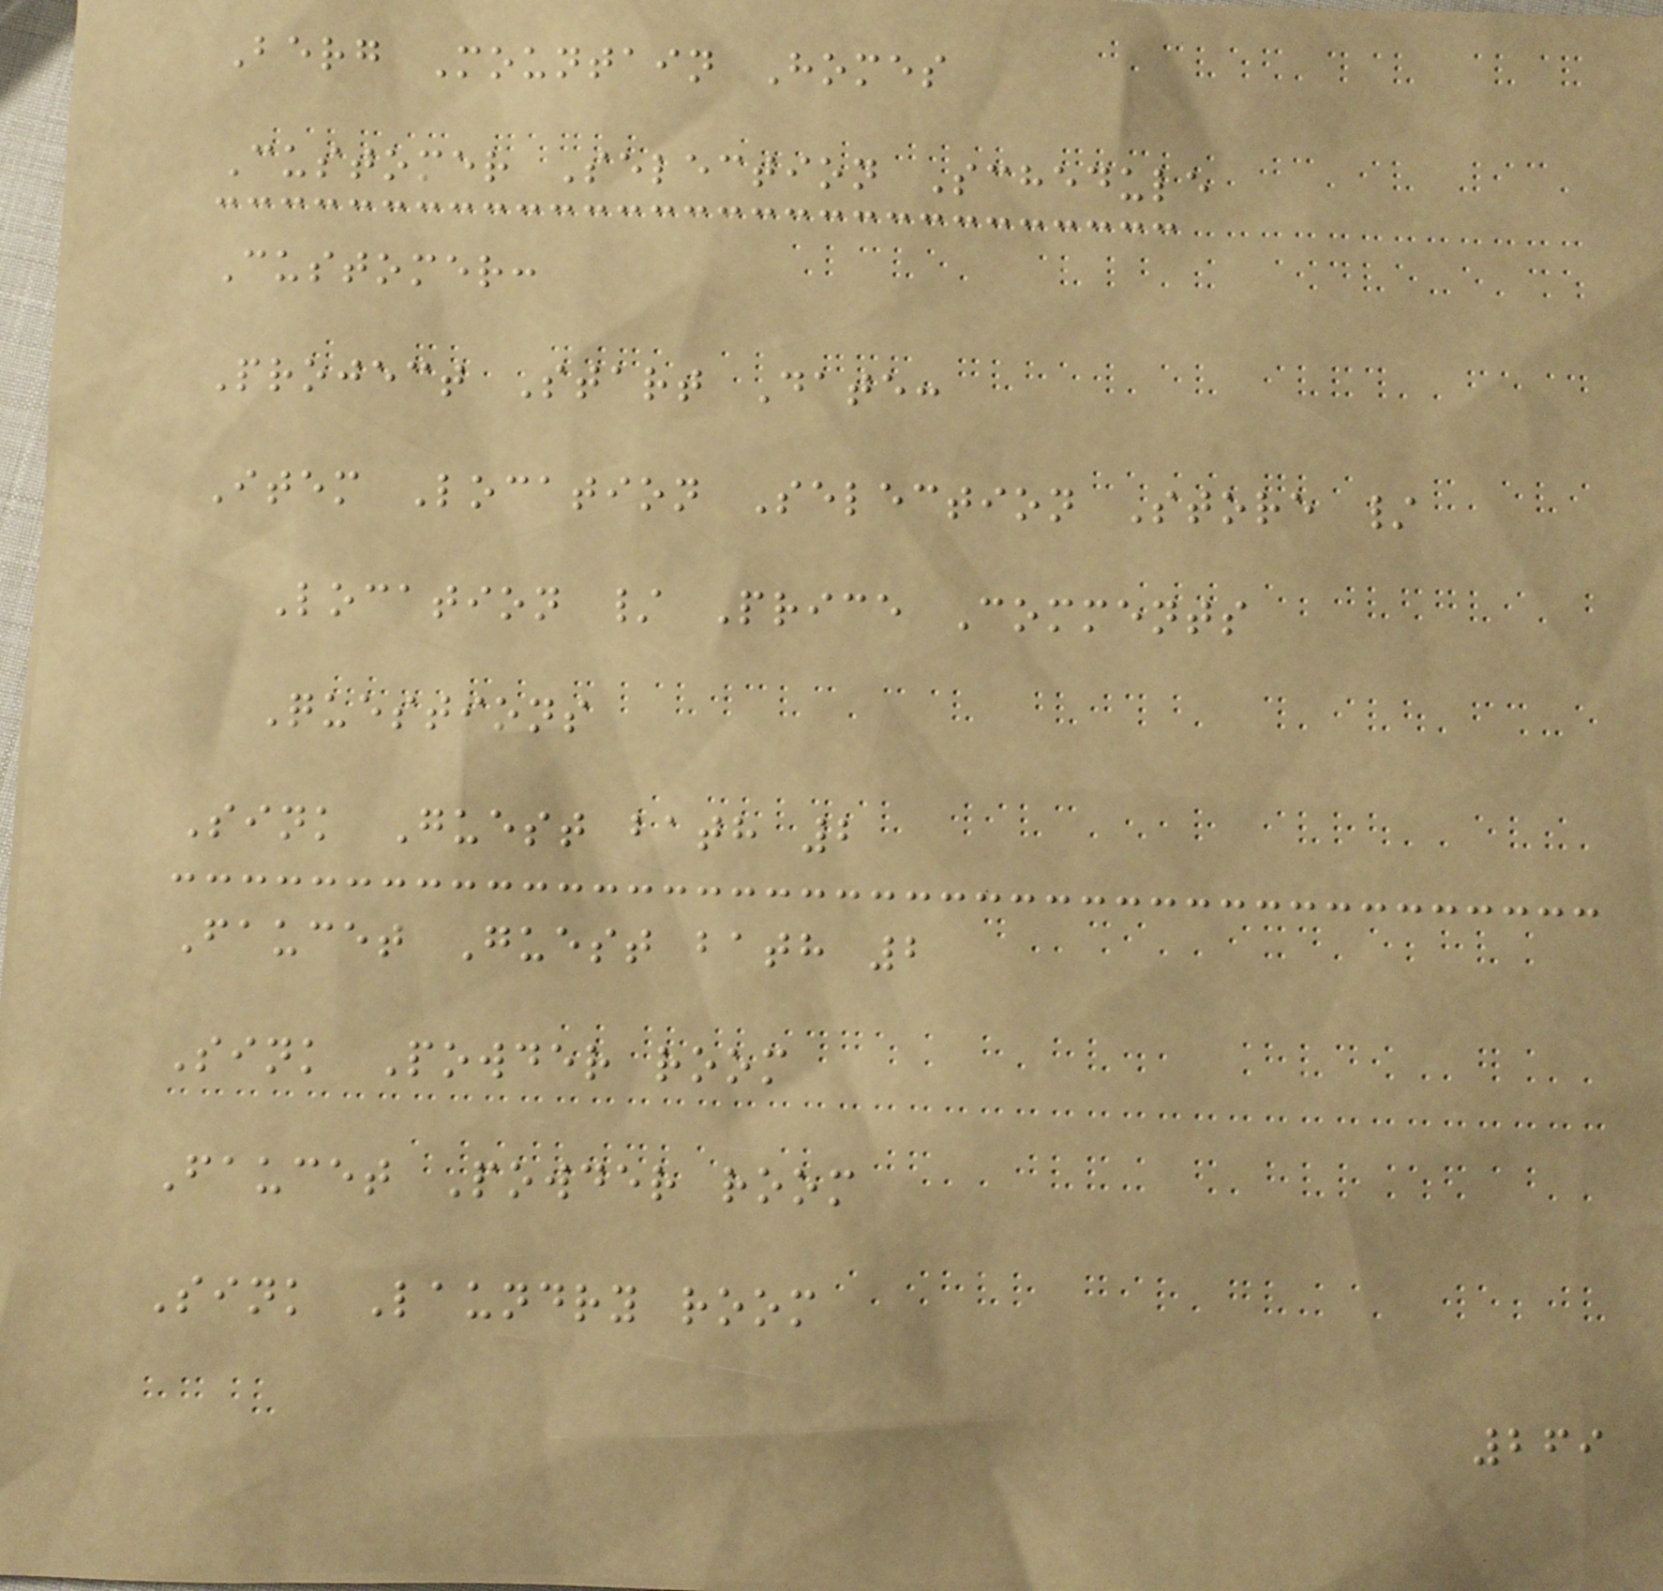Berg Mountain Homes
Customer Selection Schedule
Customer:
Project Start Date:
Item Location Selection Store /
Location / Price Comments
Questions
Sink Guest bath 2
Faucet Guest bath 2
Sink Powder room
Faucet Powder room
Sink Laundry room
269
